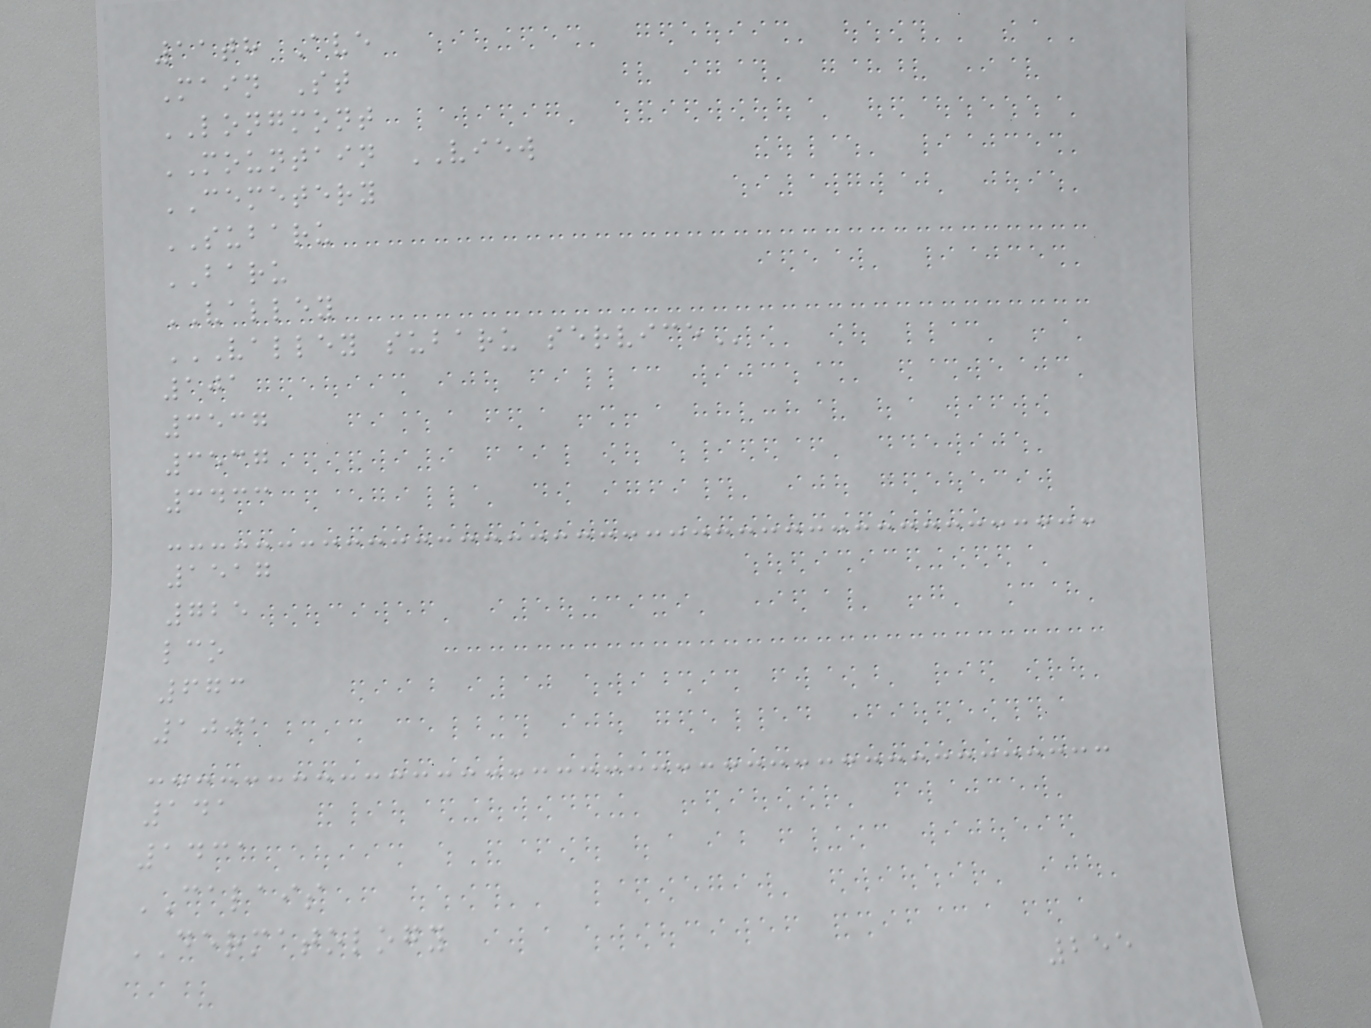11th Ave
Main St
LONGMONT
MOUNTAIN VIEW
CEMETERY
SUBARU
BARU
VALLEY
VALLEY SUBARU SERVICE
101
3537
3537
3433
1517
725
lco
673
1001
141
1431
CALAIS
DERMATOLOGY
255
